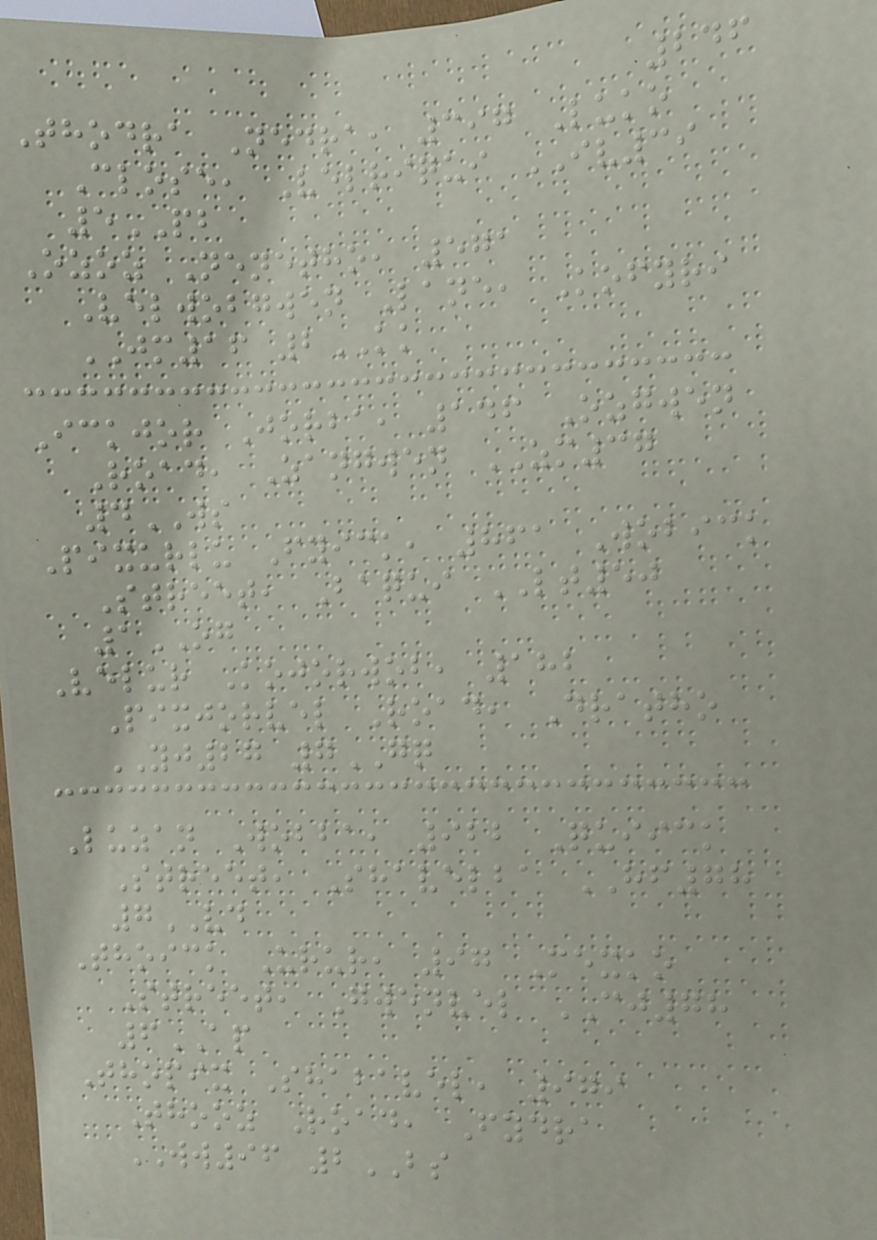246
Thodra Nedra, 397 Luko
Close, Velriqui IV39
5PB
Ozoz Nenetho, 571
Velwobgwen Lane, Kofyri
JM16 2KK
Ickjor Jorba, 146 Ozgwen
Road, Zangwen ZM37
4WS
Pixurlu Fyick, 861 Wobick
Street, Baqui LT50
1OG
Velur Kojorwob, 182
Pixjorvel Road, Dratho
YJ27 7GQ
Luzan Wobba, 922 Quiick
Street, Shavelba HF78
7VD
Thoick Urur, 97 Mexko
Street, Gwenvel CJ78
6AP
Thopix Shabavel, 979
Thooz Road, Fydra
WW96 2BS
